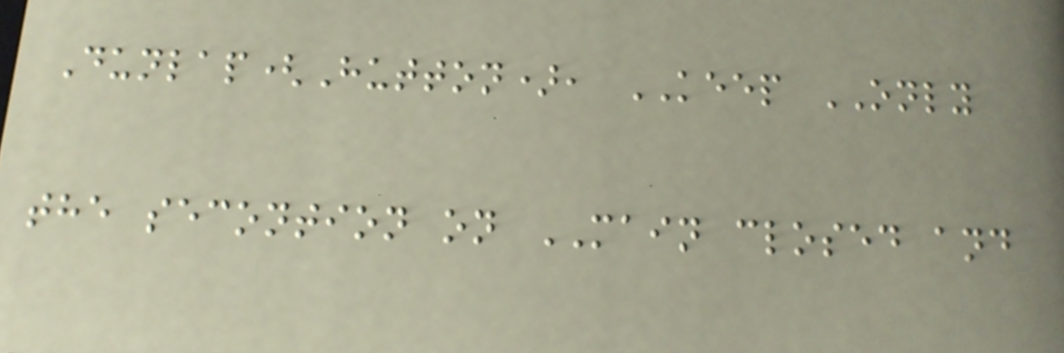Dunlap(Hutton), KEEP ONLY
the secontion on MAIN closed and
